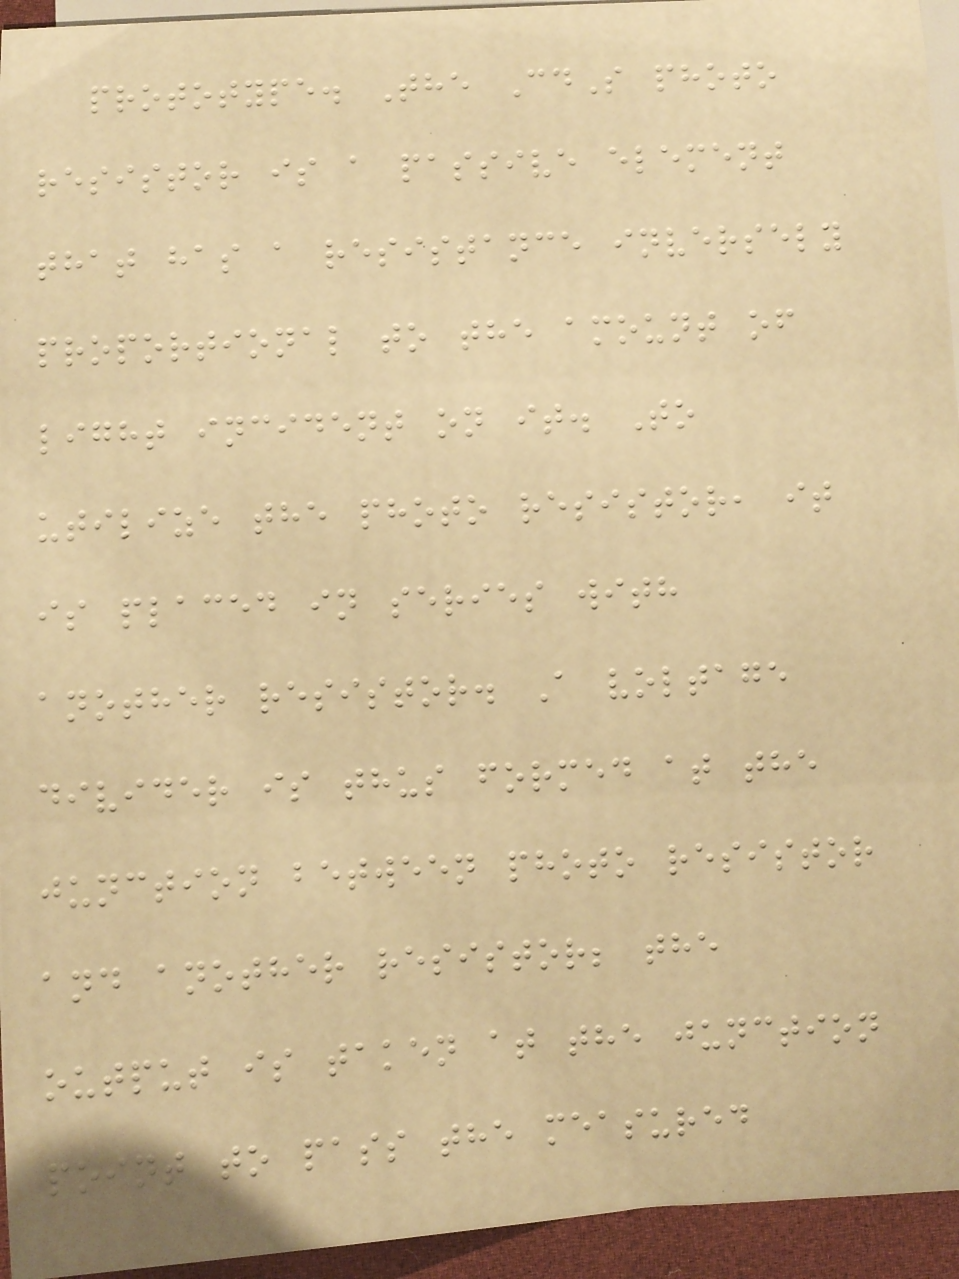prototype. The CdS photo
resistor is a passive element
that has a resistance inversely
proportional to the amount of
light incident on it. To
utilize the photo resistor, it
is placed in series with
another resistor. A voltage
divider is thus formed at the
junction between photo resistor
and another resistor; the
output is taken at the junction
point to pass the measured
